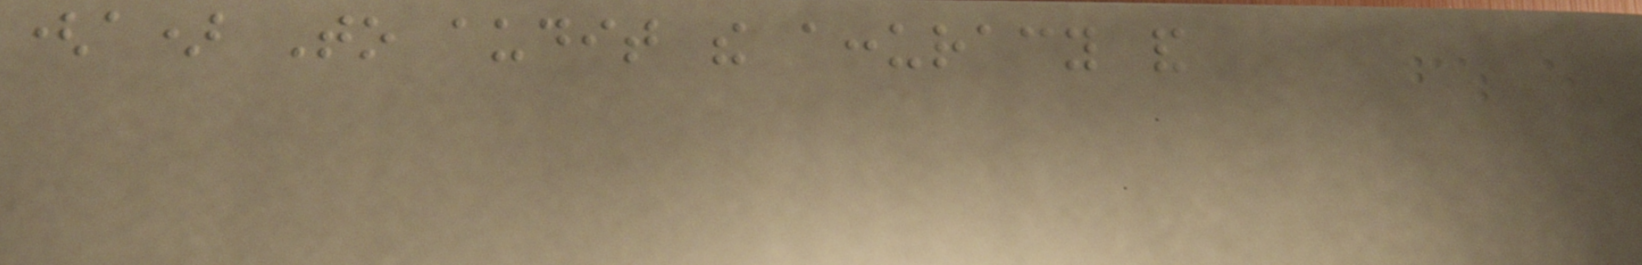(a) To audit the accuracy and
